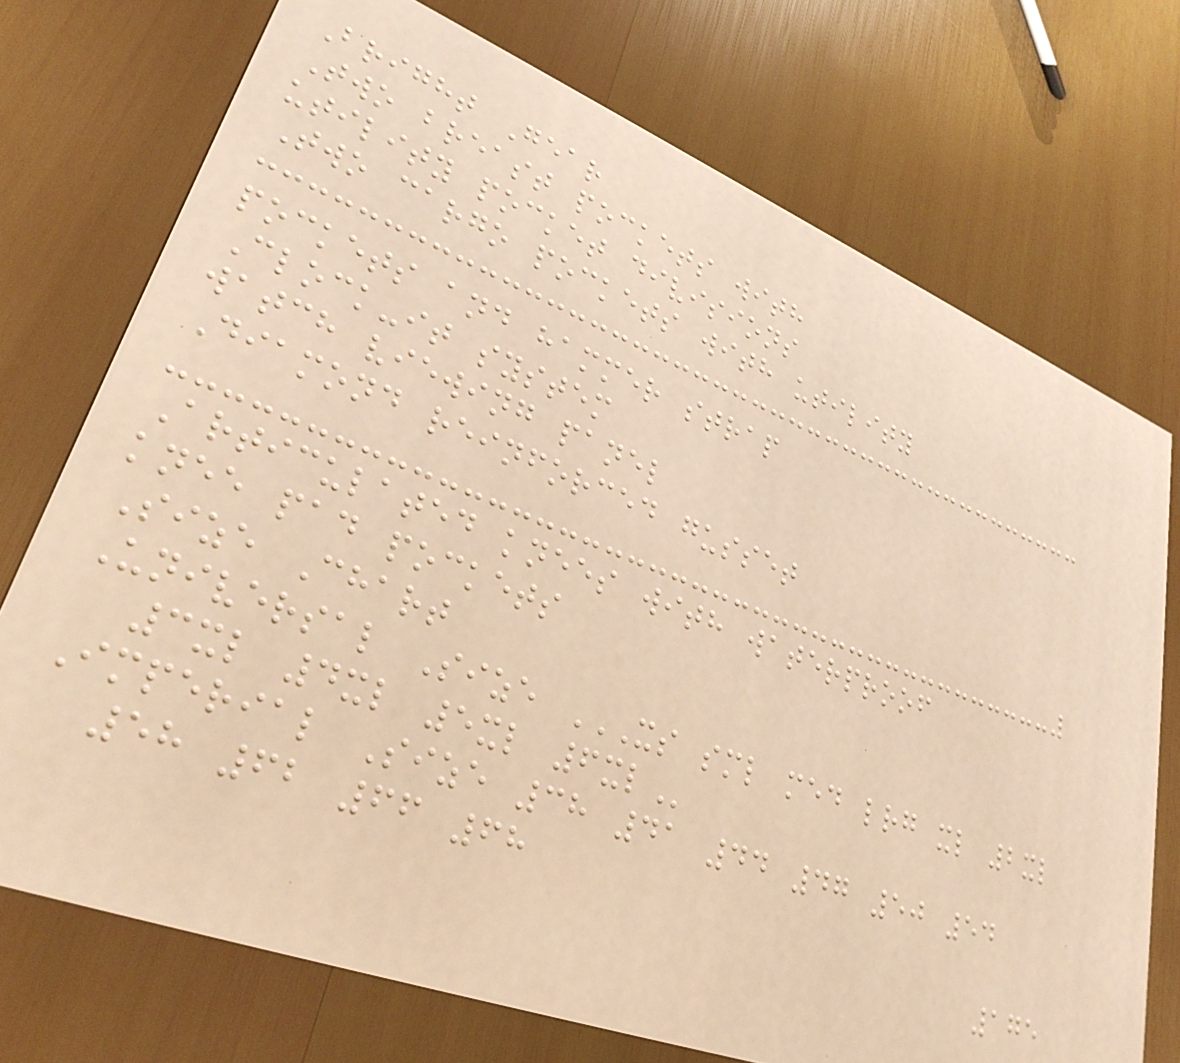Bright Gear
Two breast pockets with
utility pocket divisions
Two cargo pockets with utility
pockets and hammer strap
Clock-it system
watch viewing panel
Diamond reinforced gusset
Articulated knees with waterproof
knee pad pockets
Size Chart
Universal Size XS SML MED LRG XL 2XL
3XL 4XL 5XL 6XL
Imperial Size 38 41 44 47 50 54
58 62 66 68
175
